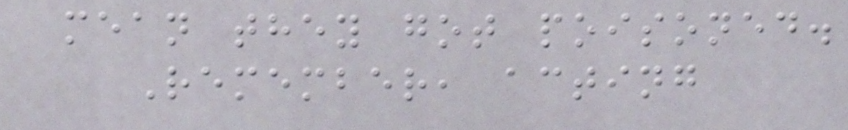mean they got poisoned.
Remember, acting
